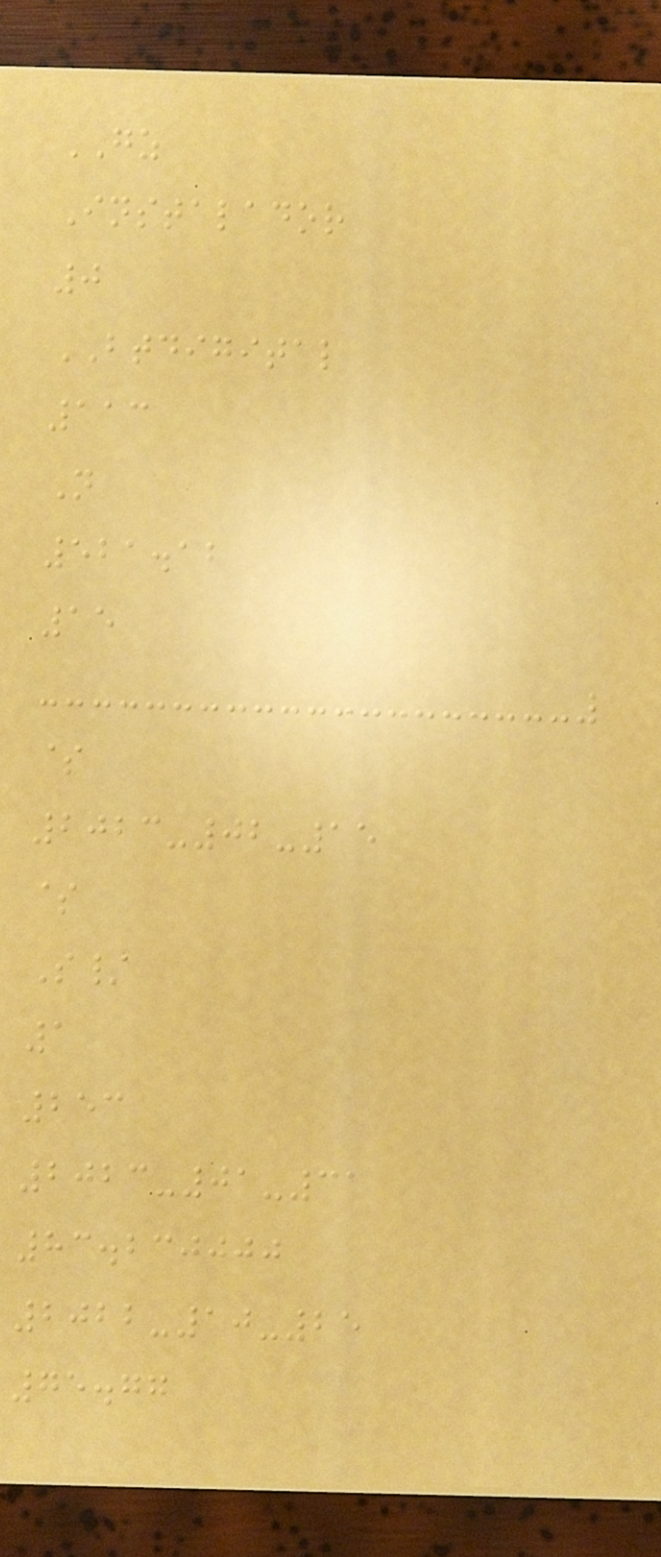GZ
Instalador
0
BTDIGITAL
113
N
521.12
15
$
2023-02-15
$
S/
1
253
2023-01-31
83.230000
2022-10-25
75.77
